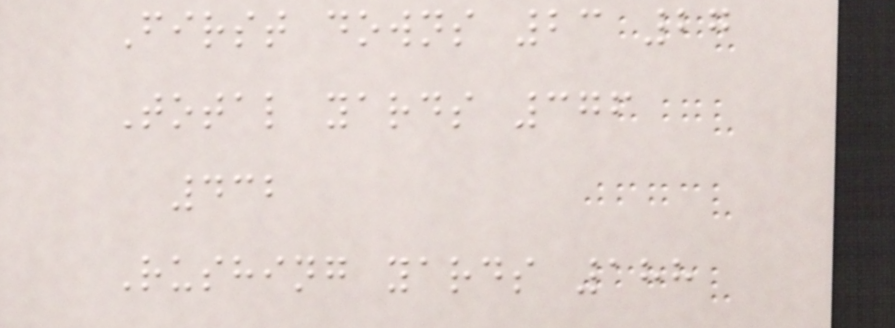First downs 23 27
Total yards 376
432
Rushing yards 188
